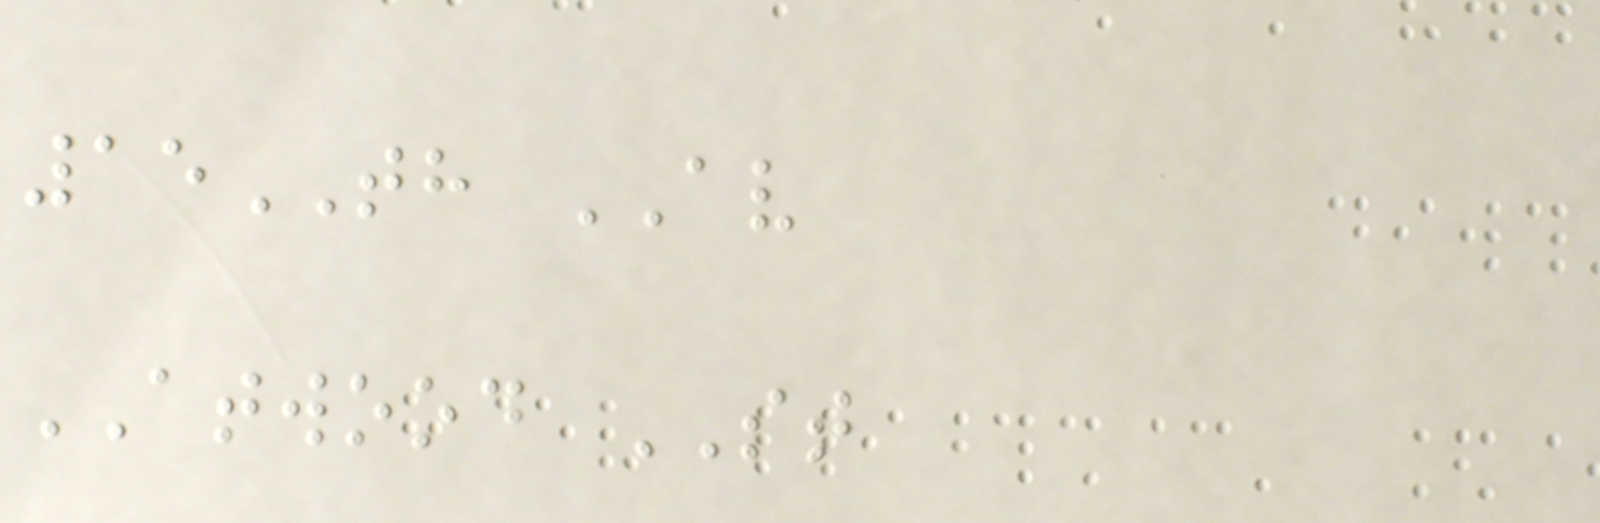15TH AV
ATWOOD ST
